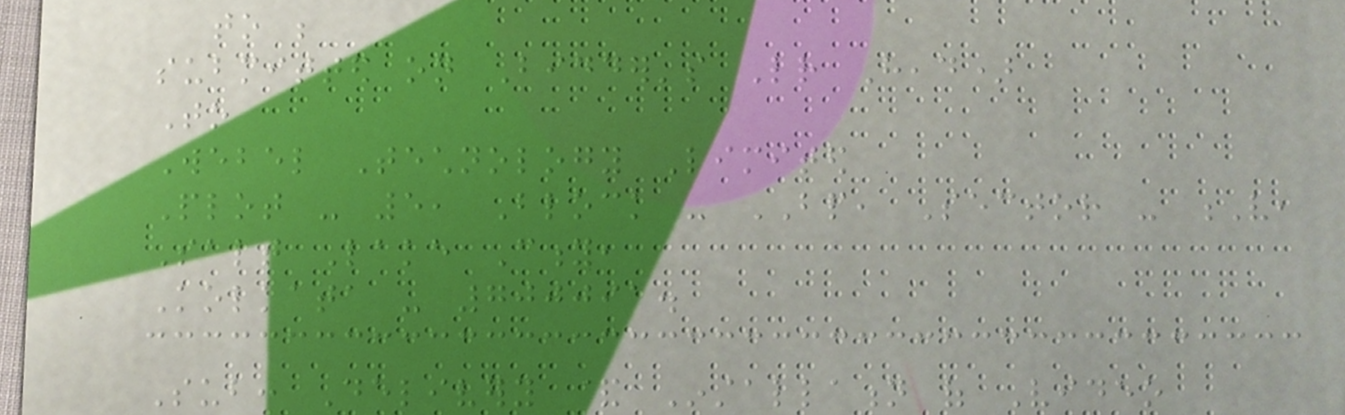to be
submitted on Bidder's Letter Head)
To
Webel Technology Limited
Plot - 5, Block - BP, Sector - V,
Salt Lake City,
Kolkata - 700091.
Sub: Delivery & Installation of Video
